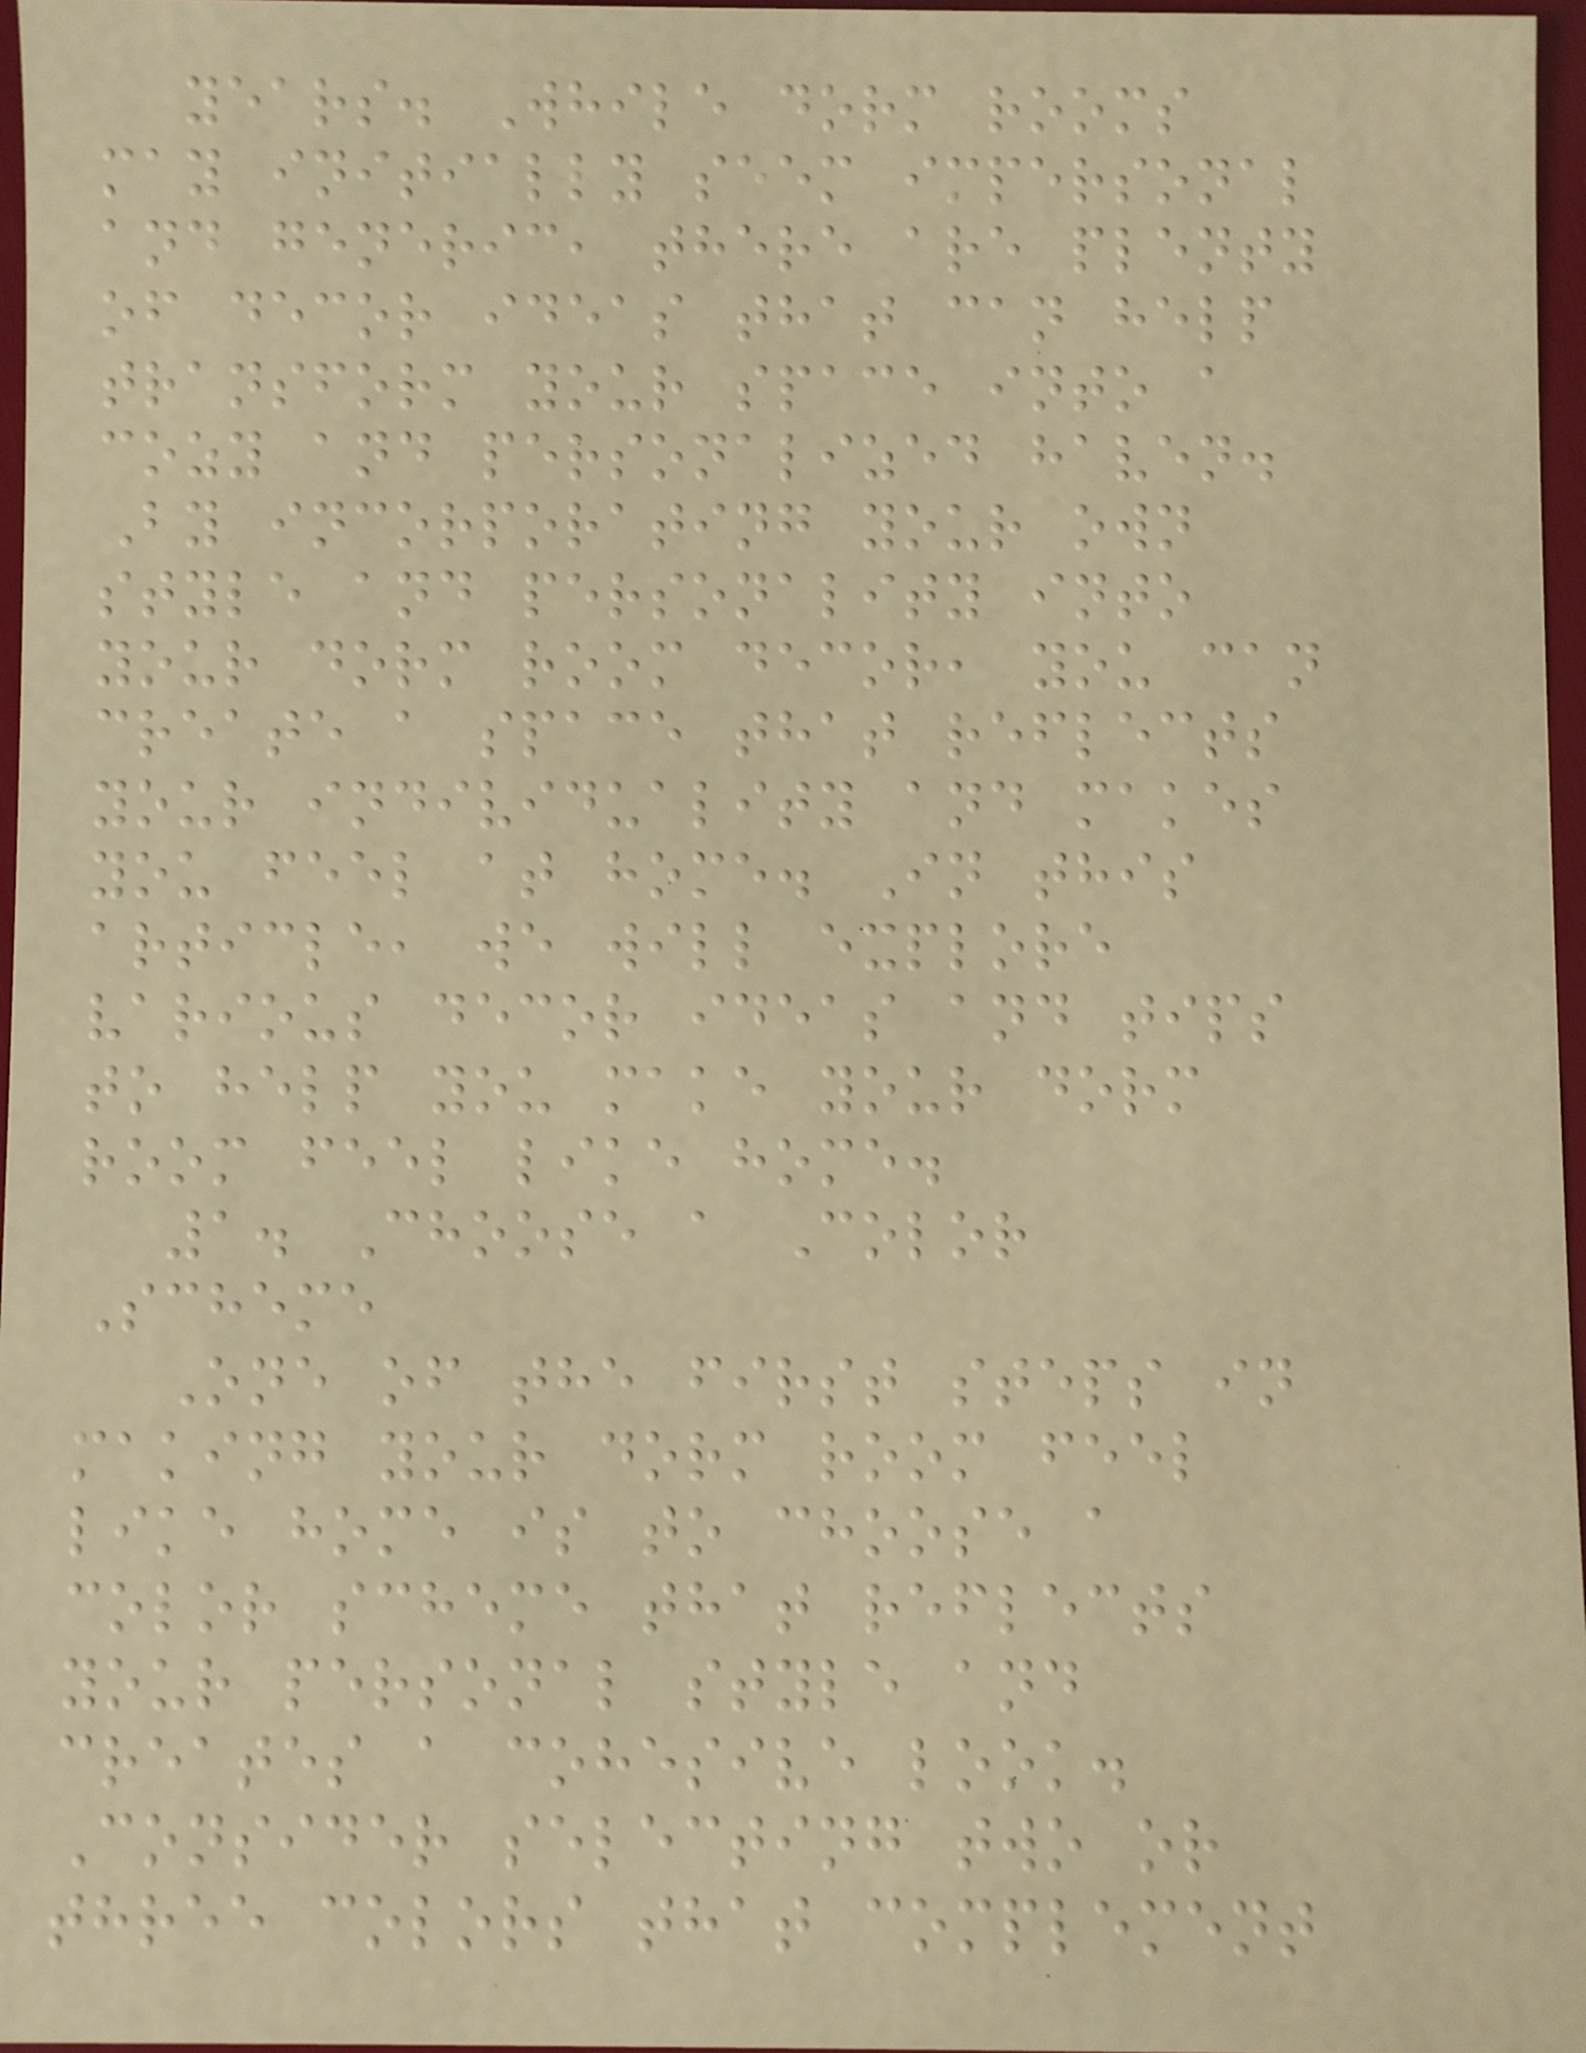years. While dorm rooms
may initially seem impersonal
and generic, there are plenty
of decor ideas that can help
transform your space into a
cozy and personalized haven.
By incorporating your own
style and personality into
your dorm room decor, you can
create a space that reflects
your individuality and makes
you feel at home. In this
article, we will explore
various decor ideas and tips
to help you make your dorm
room feel like home.
1. Choose a Color
Scheme
One of the first steps in
making your dorm room feel
like home is to choose a
color scheme that reflects
your personal style and
creates a cohesive look.
Consider selecting two or
three colors that complement
